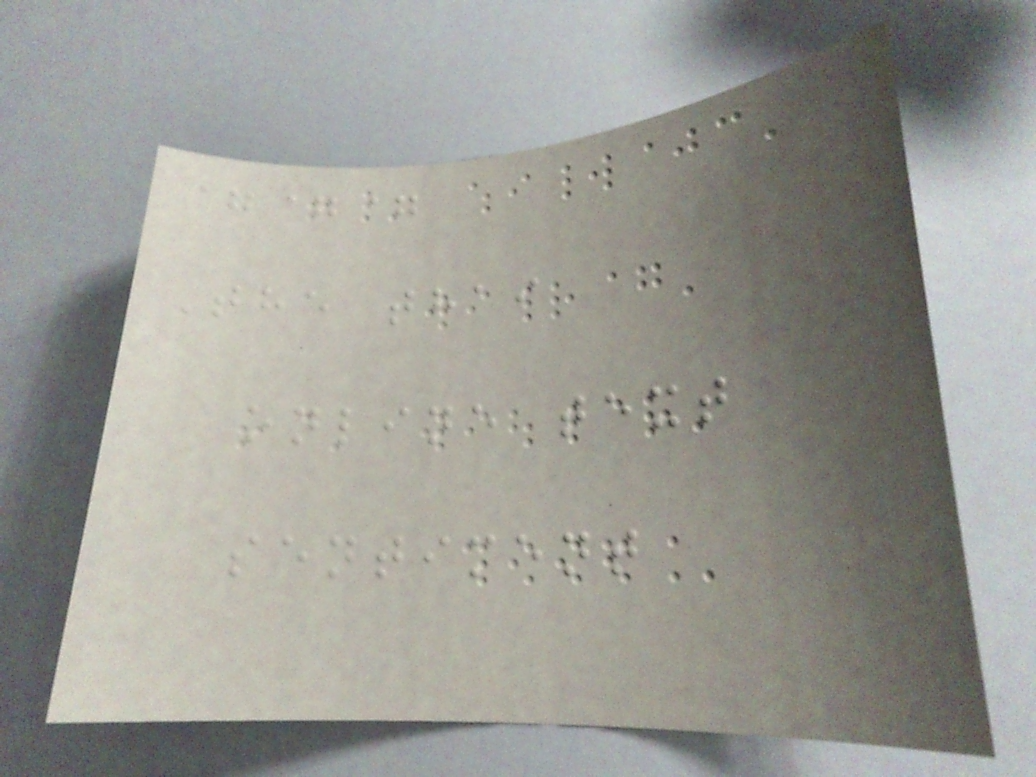===
The thai
online text
sentiment
